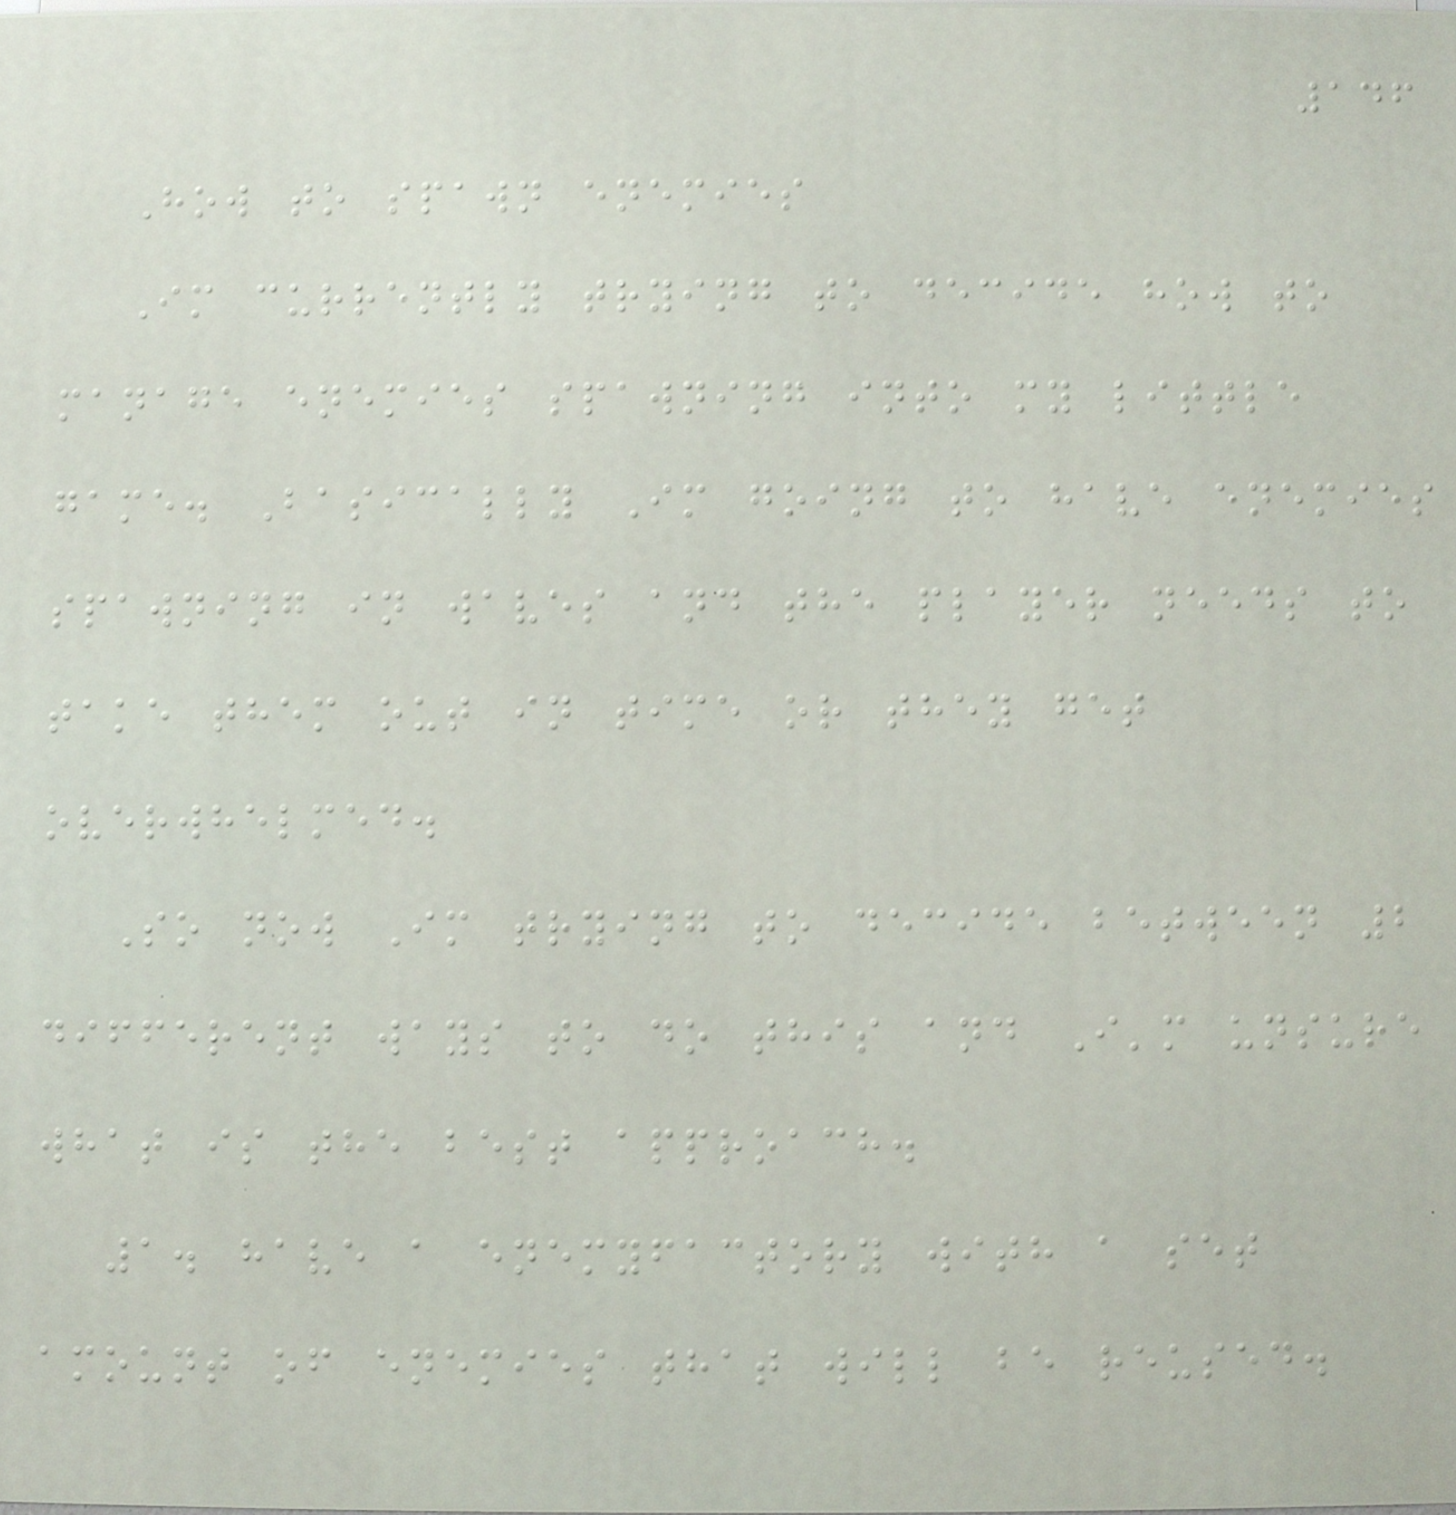146
How to spawn enemies
Im currently trying to decide how to
manage enemies spawning into my little
game. Basically Im going to have enemies
spawning in waves and the player needs to
take them out in time or they get
overwhelmed.
So now Im trying to decide between 2
different ways to do this and I'm unsure
what is the best approach.
1. have a enemyfactory with a set
amount of enemies that will be reused.
